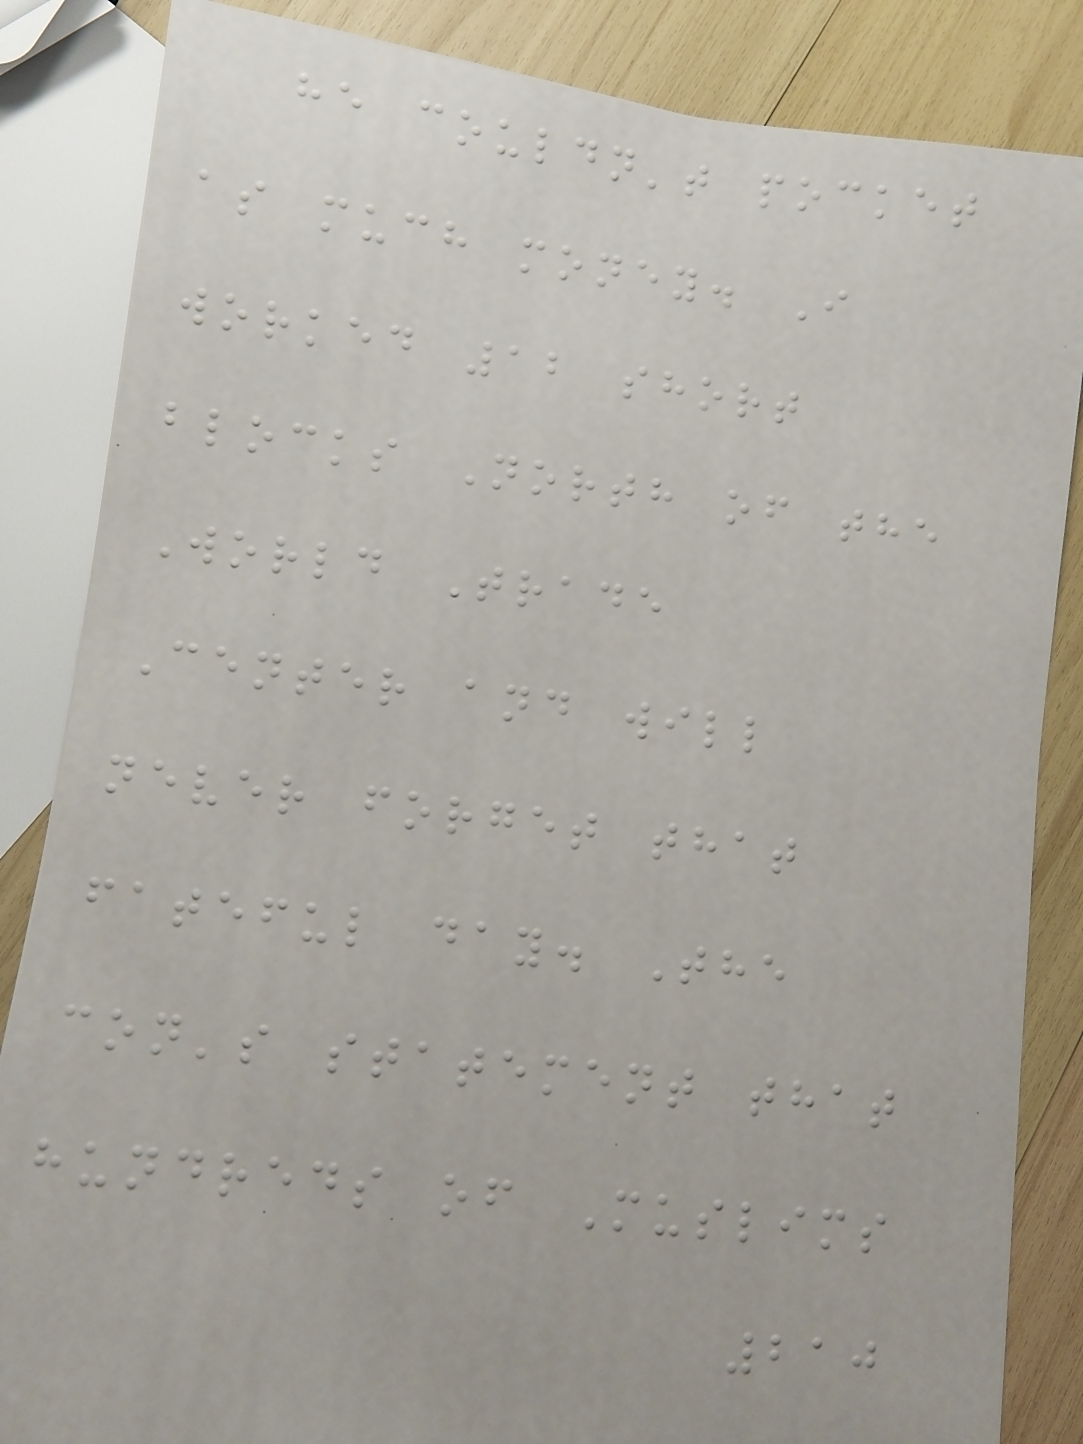he couldn't pocket
as much money. I
worked 12 short
blocks North of the
World Trade
Center and will
never forget that
fateful day. The
con's statement that
hundreds of Muslims
210
